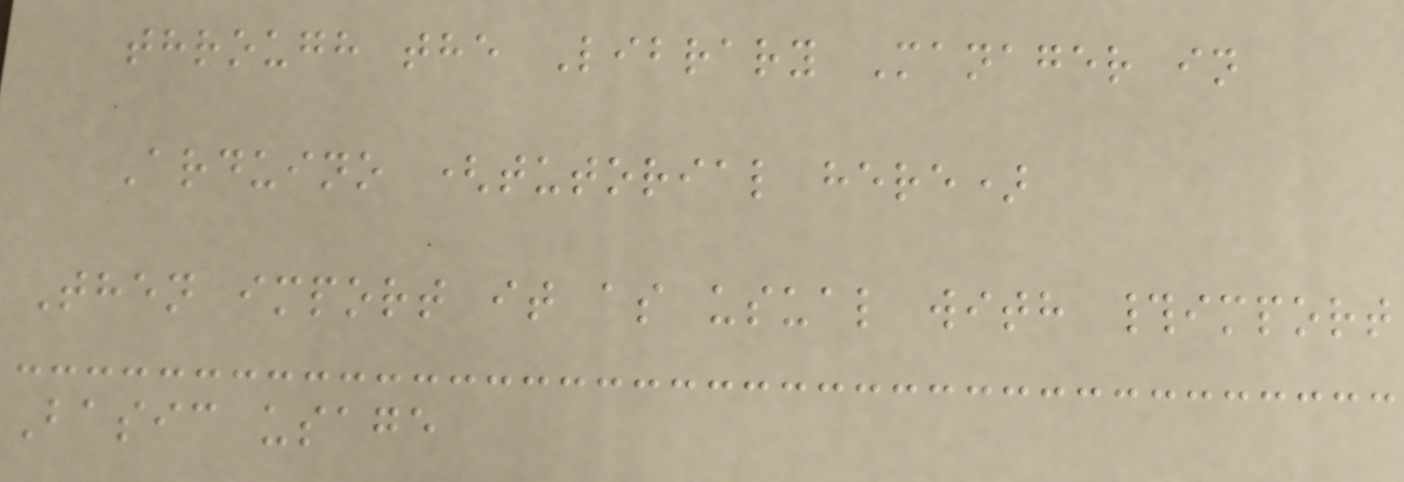through the Library Manager in
Arduino (tutorial here)
Then import it as usual with #import
Basic usage
